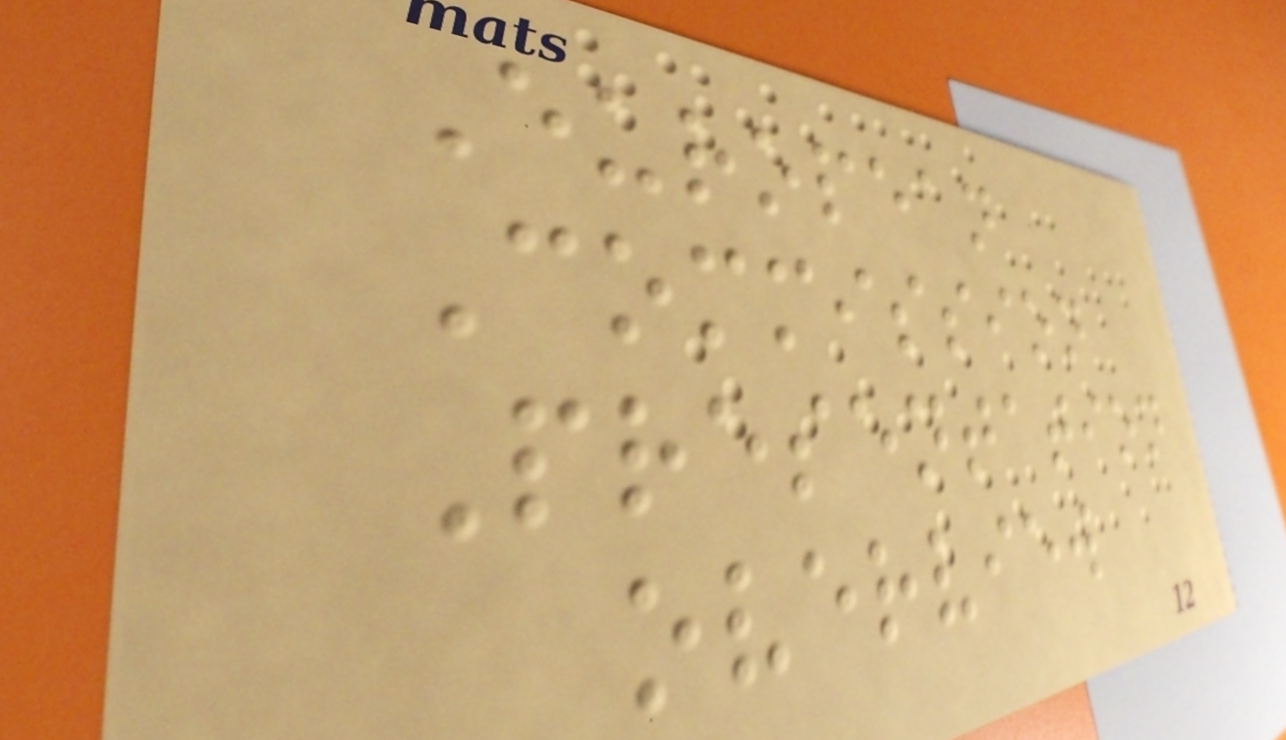European
Commission
Presentation
overview
